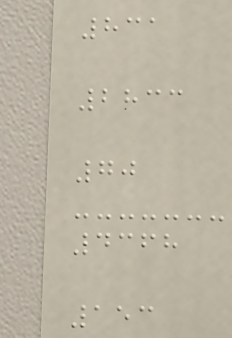831
2833
70
4368
153
